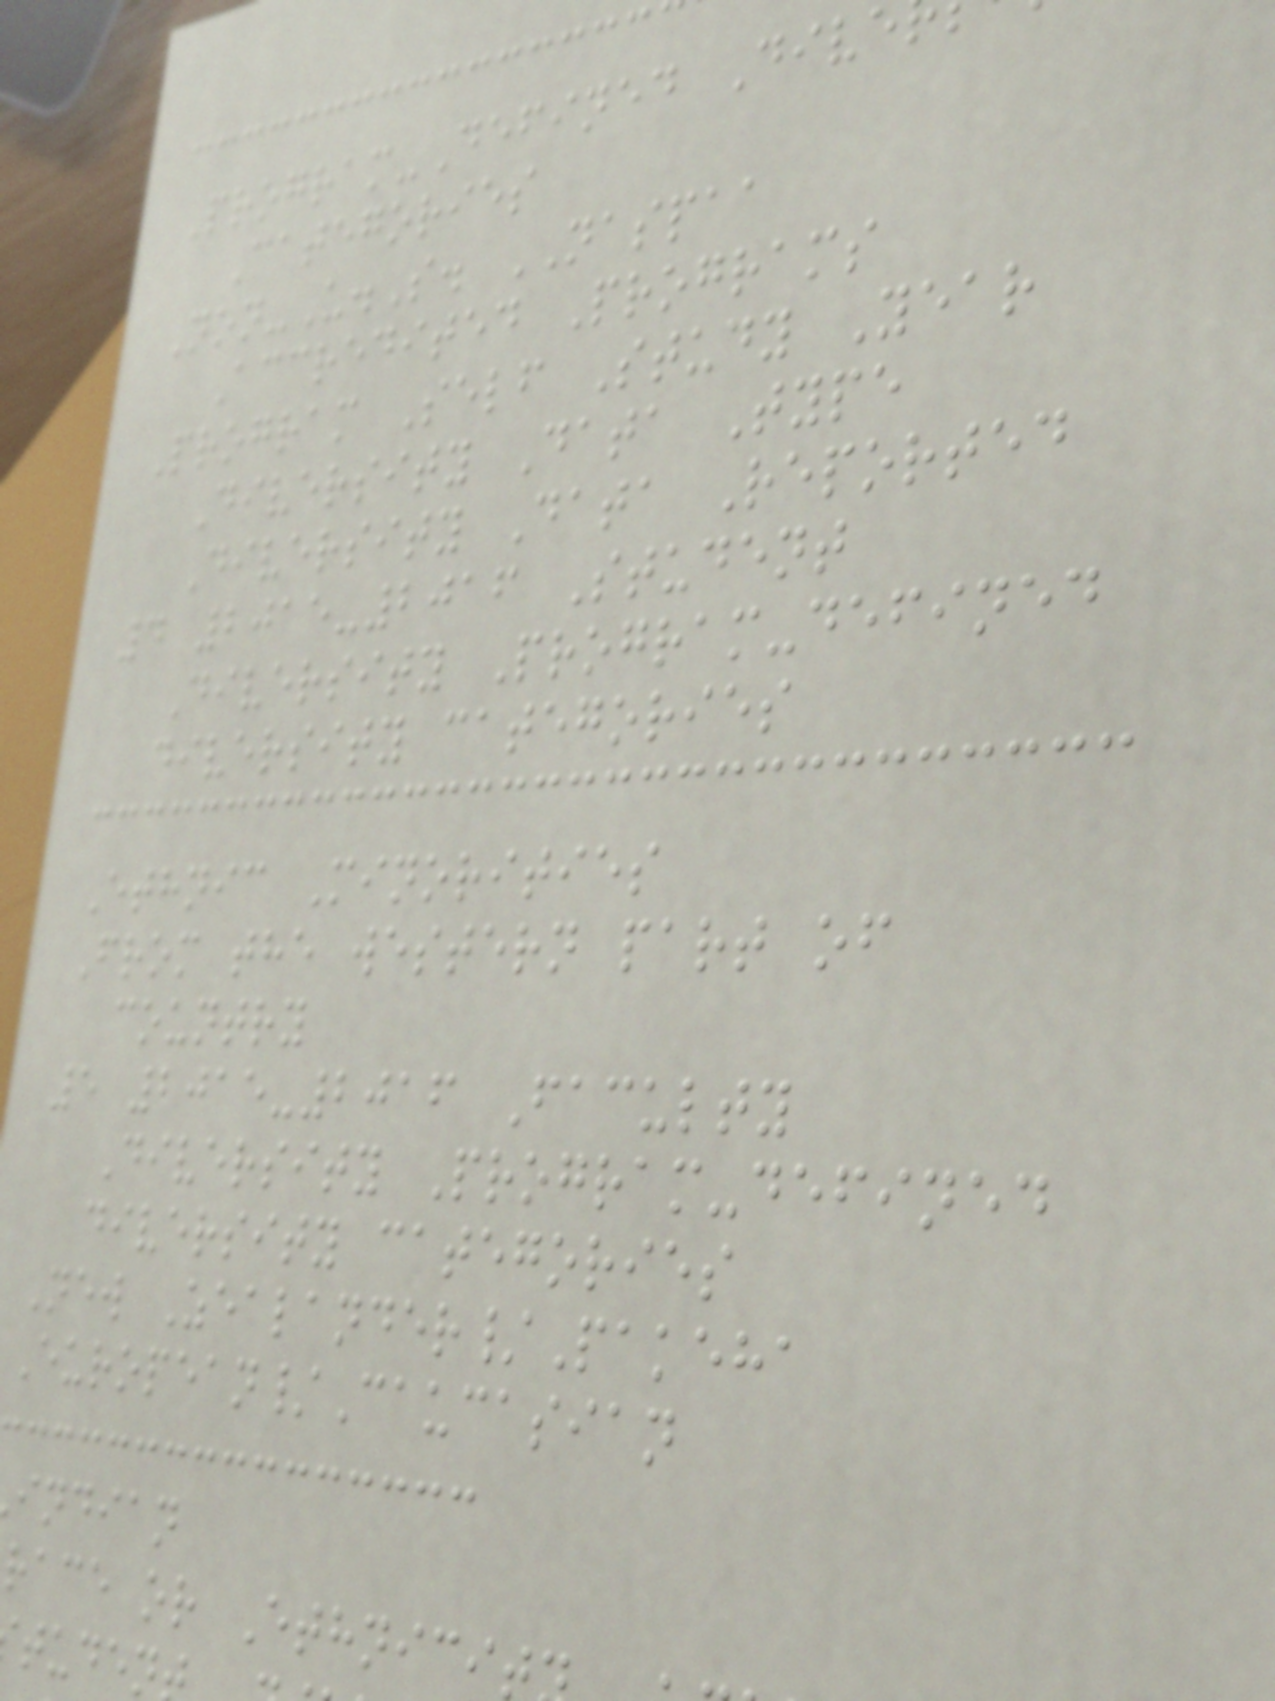Program-Defined Dive
Categories
Non-U.S. NASPAA
Accredited Programs
Program Self Study Year
Diversity Data Type
Diversity Data Reported
4 2015-2016 Student
Diversity Program-defined
diversity categories
Ethnic Minorities
From the western part of
country
5 2015-2016 Faculty
Diversity Program-defined
diversity categories
New Zealander/Pakeha
European/Caucasian
indian
race or Ethnici
